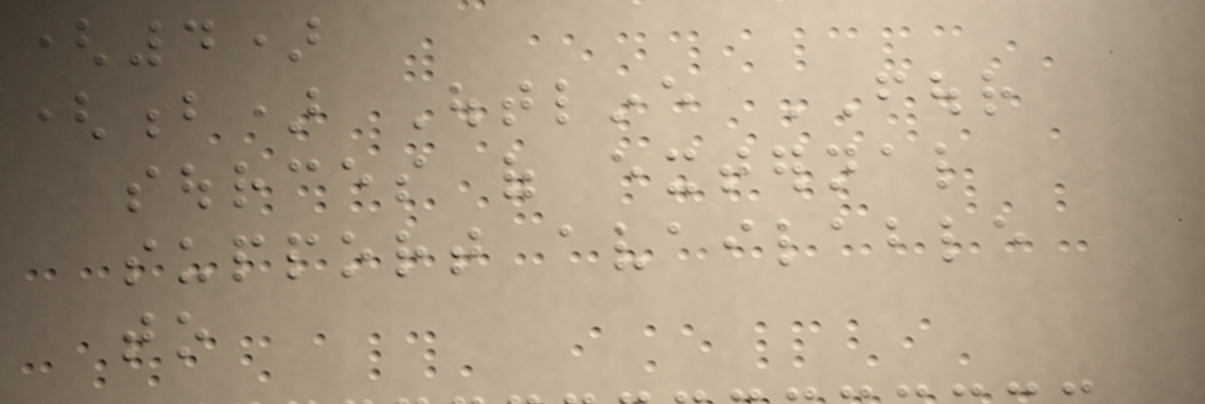(4)
(b) Outline FOUR
sources of external
support available
to
